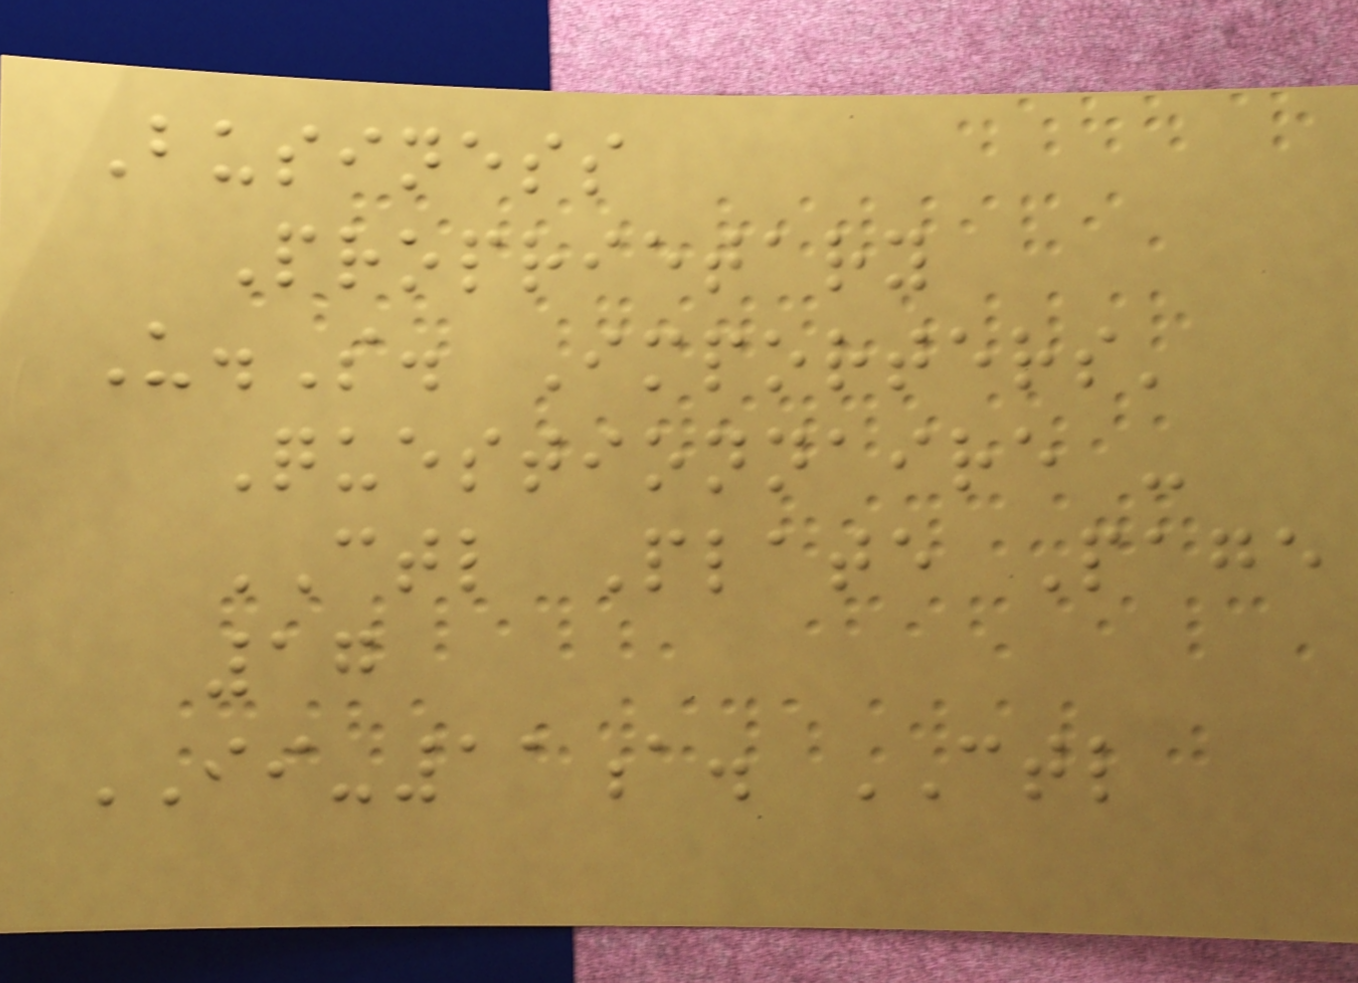Business
Proprietary
U.S. Importers'
Questionnaire -
CTL Plate Page
17
II-11a. CTL
